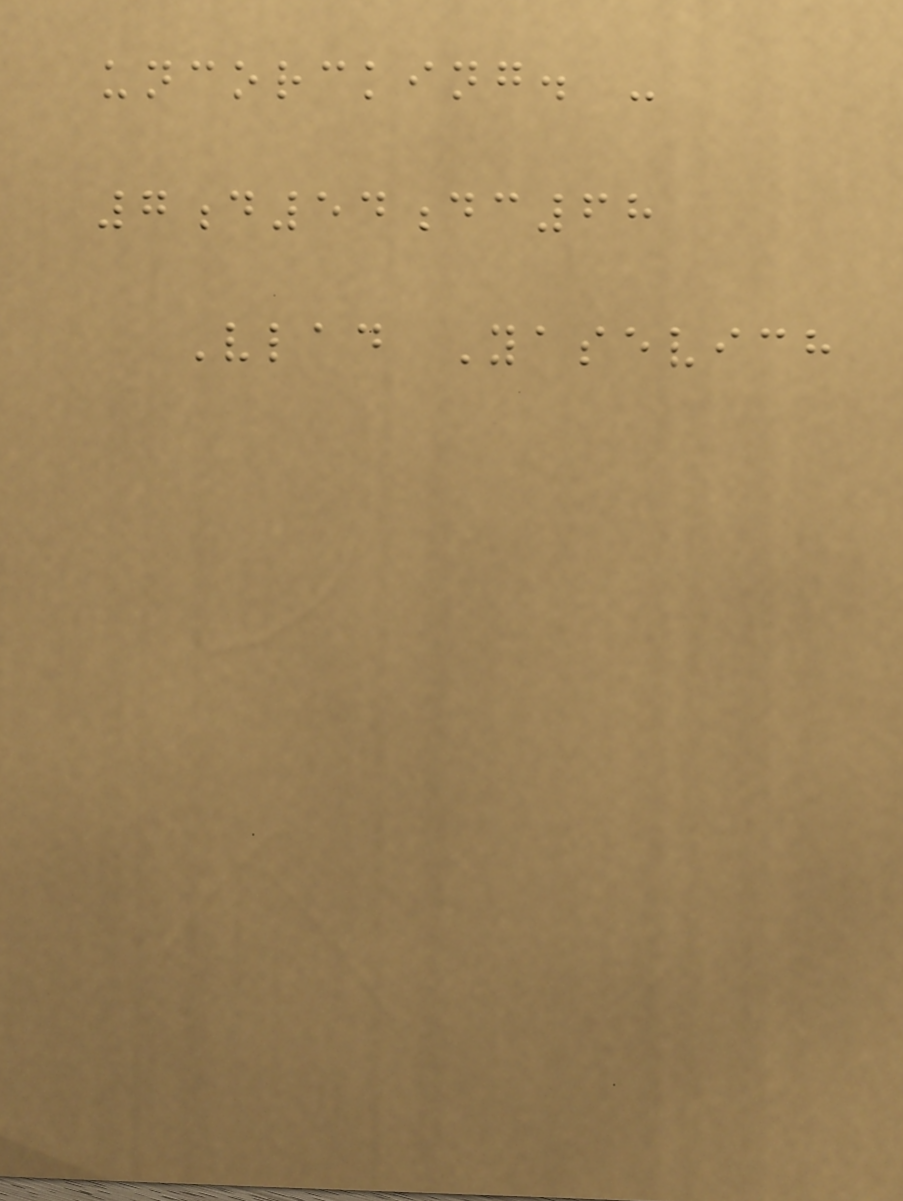uncorcking. -
7d54dc68
Vlad Yasevich
